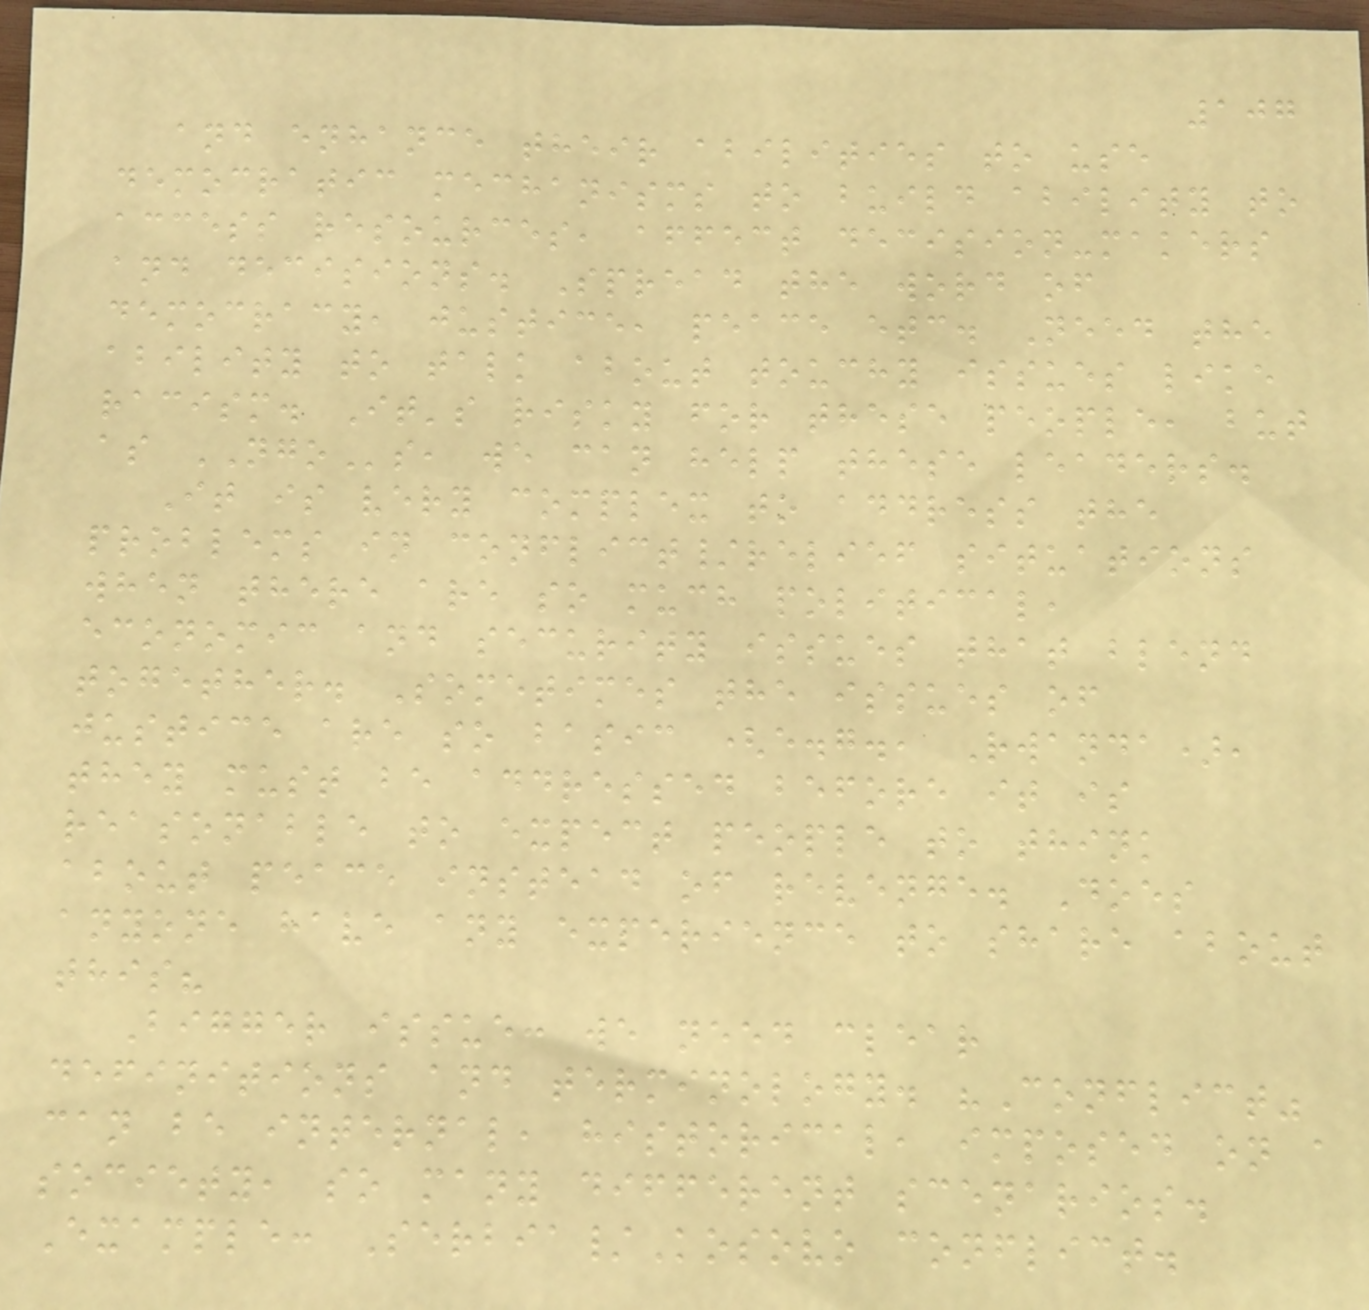107
and enhance their abilities to use
democratic mechanisms to build ability to
access resources, affect decision-makers
and decisions. Spread the word of
democracy, justice, peace etc. Need the
ability to talk about touchy issues like
racism. It's risky for these people, but
as NGOs, we can help these leaders.
It is very complex to address the
problems in conflict/relief situations
when there are so much political,
economic and security issues that blend
together. Sometimes the issues of
justice are so basic (e.g., Rwanda),
they must be addressed before it is
reasonable to expect people to think
about peace instead of revenge. Does
anyone have any experience to share about
this?
Bigger issue: we need clear
definitions and terminology. "Conflict"
can be internal, historical, imposed on a
society, so many different scenarios.
Example: Serbia/Kosovo conflict.
